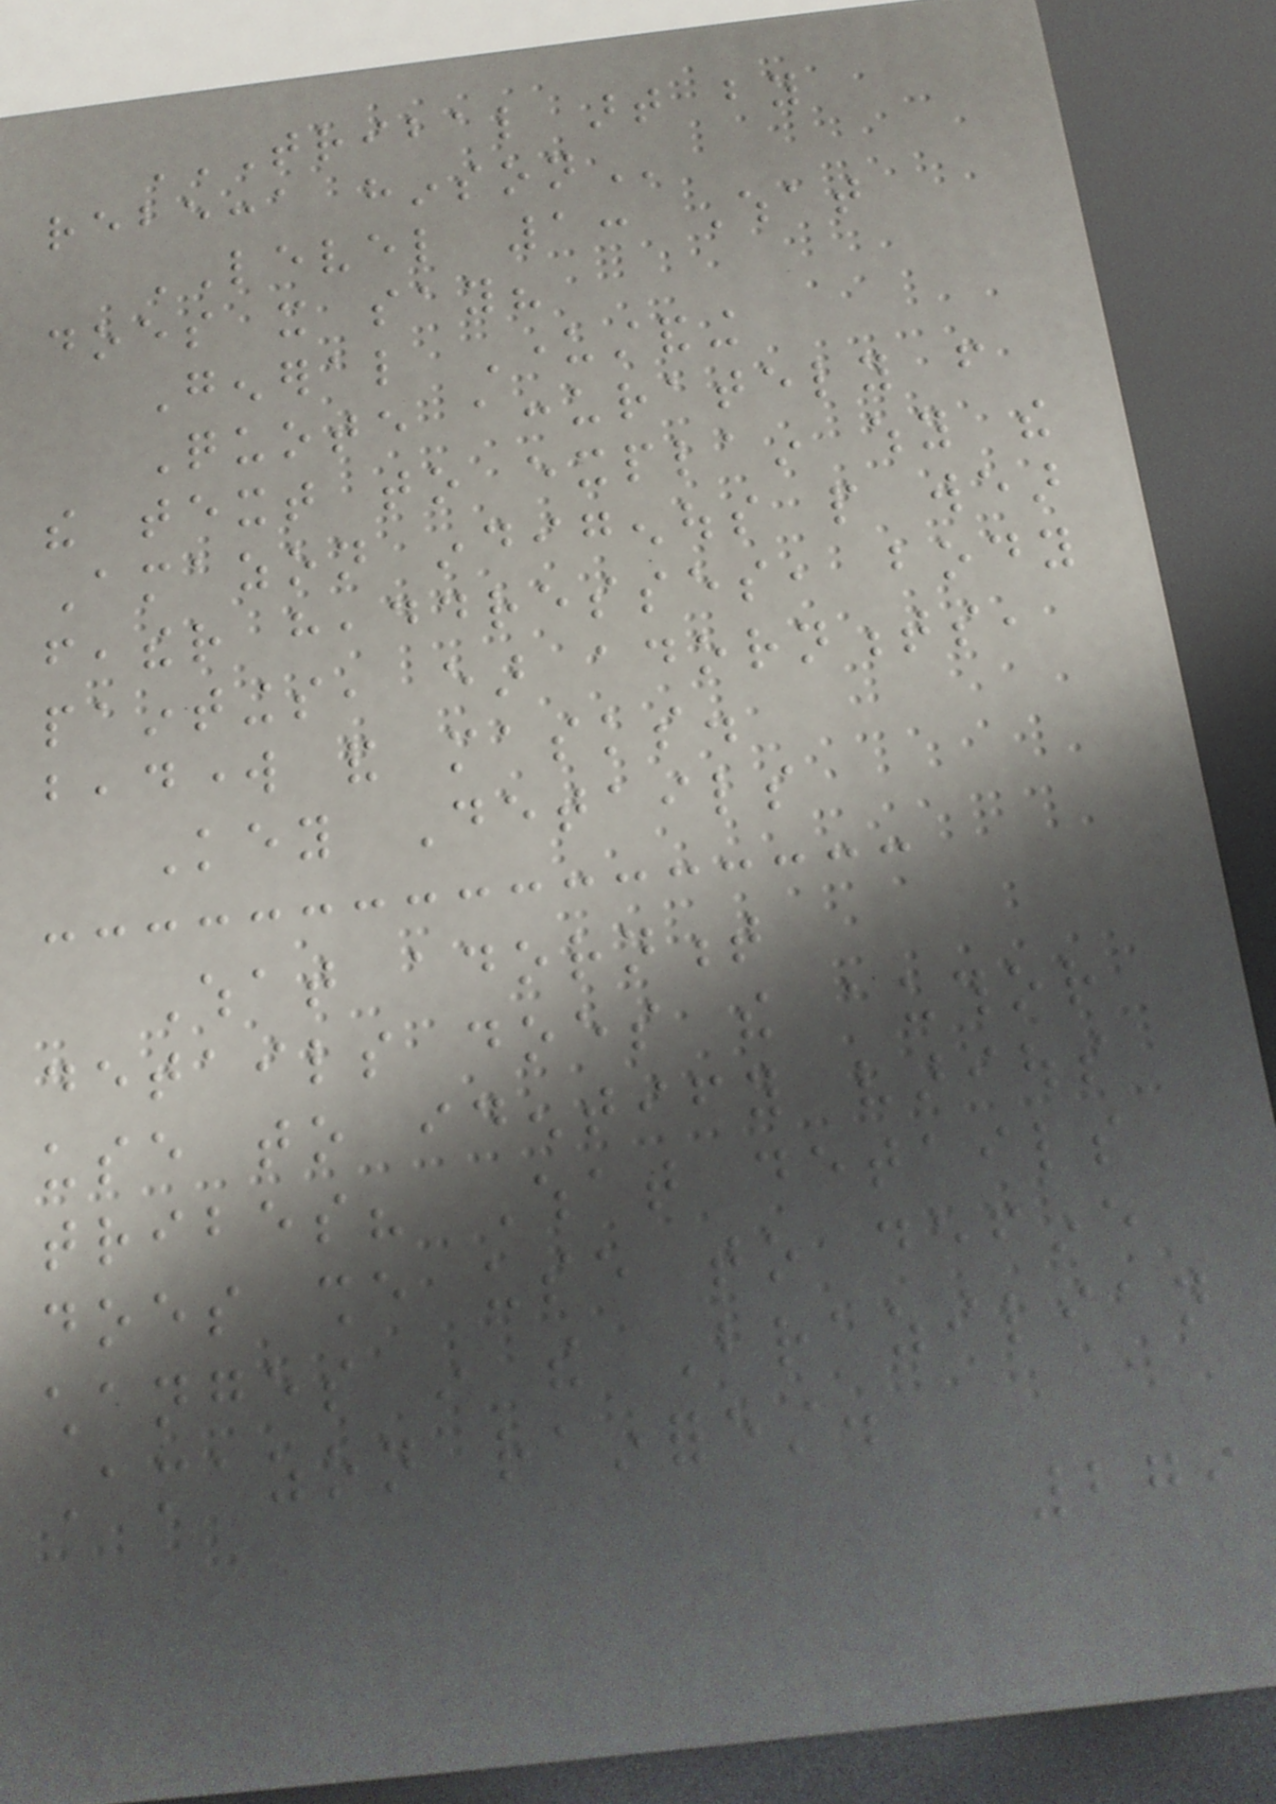TRIBAL ART BY
REBECCA HINSON
LEVEL 1: What
does it say?
General Understanding
Quote accurately from
the text to explain why the
Amazon indigenous people wear
feather headdresses, body
paintings, ear adornments,
beadwork and masks.
Key Details
What adornment
details does the author
use to identify various
tribes? What details
does she use to define
changes in the Brazilian
Amazon rainforest.
279
